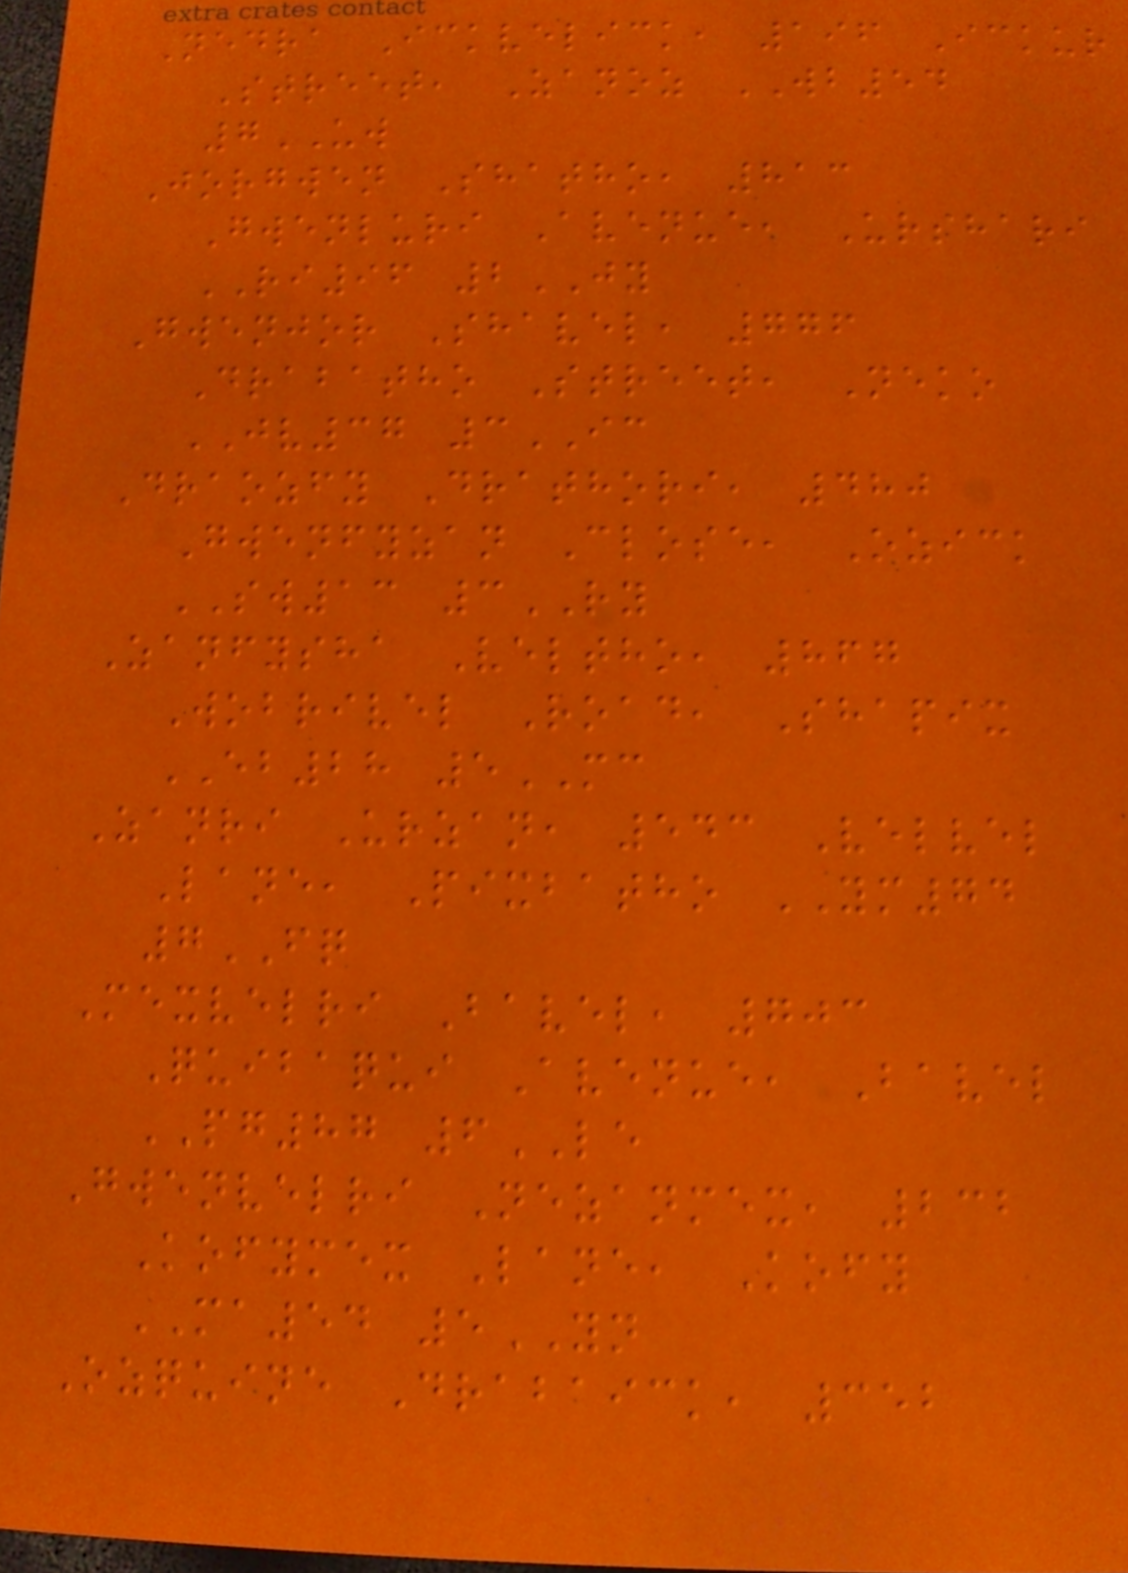Nedra Ickvelick, 196 Ickur
Street, Zanoz WB54
7UW
Jorgwen Shatho, 813
Gwenluri Avenue, Urshari
RI96 2JY
Gwenjor Shavel, 776
Drabatho Street, Neko
JV37 3IC
Draozfy Drathori, 480
Gwenfyzan Close, Ozick
SW13 3RY
Zanfysha Veltho, 867
Wobrivel Road, Shapix
EB28 5MC
Zanri Urzan, 543 Velvel
Lane, Pixbatho YM74
7FQ
Mexvelri Bavel, 703
Quibaqui Avenue, Bavel
PG87 6LE
Gwenvelri Nezanmex, 232
Kofymex Lane, Kofy
MA54 5YN
Ozquine Drabaick, 352
